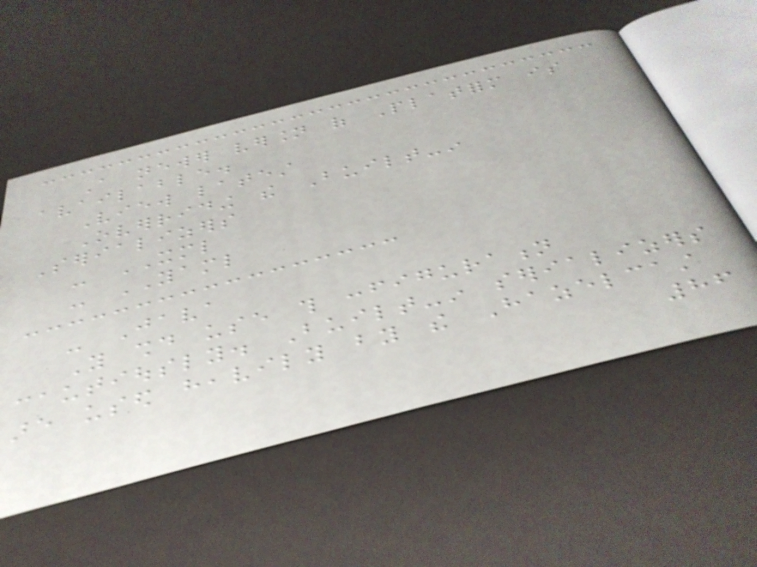A newer version of Platform is
available.
View latest
Overriding the Built-in
Serializers
- XML
- YAML
- Java
You should use this configuration
cautiously. Built-in serializers
are used heavily by the Hazelcast
86
